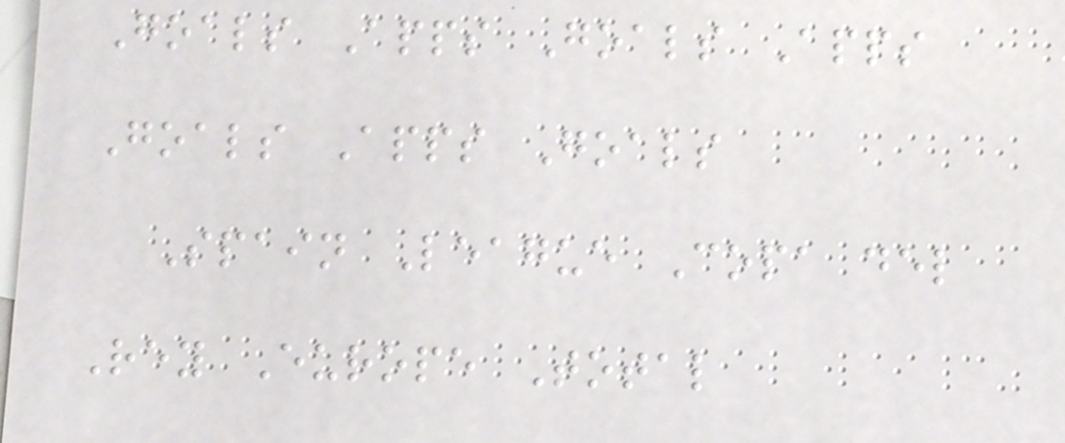Goals Apps Goals Apps
Goals Apps Goals
Spain League Copa del
Rey Europe Total
